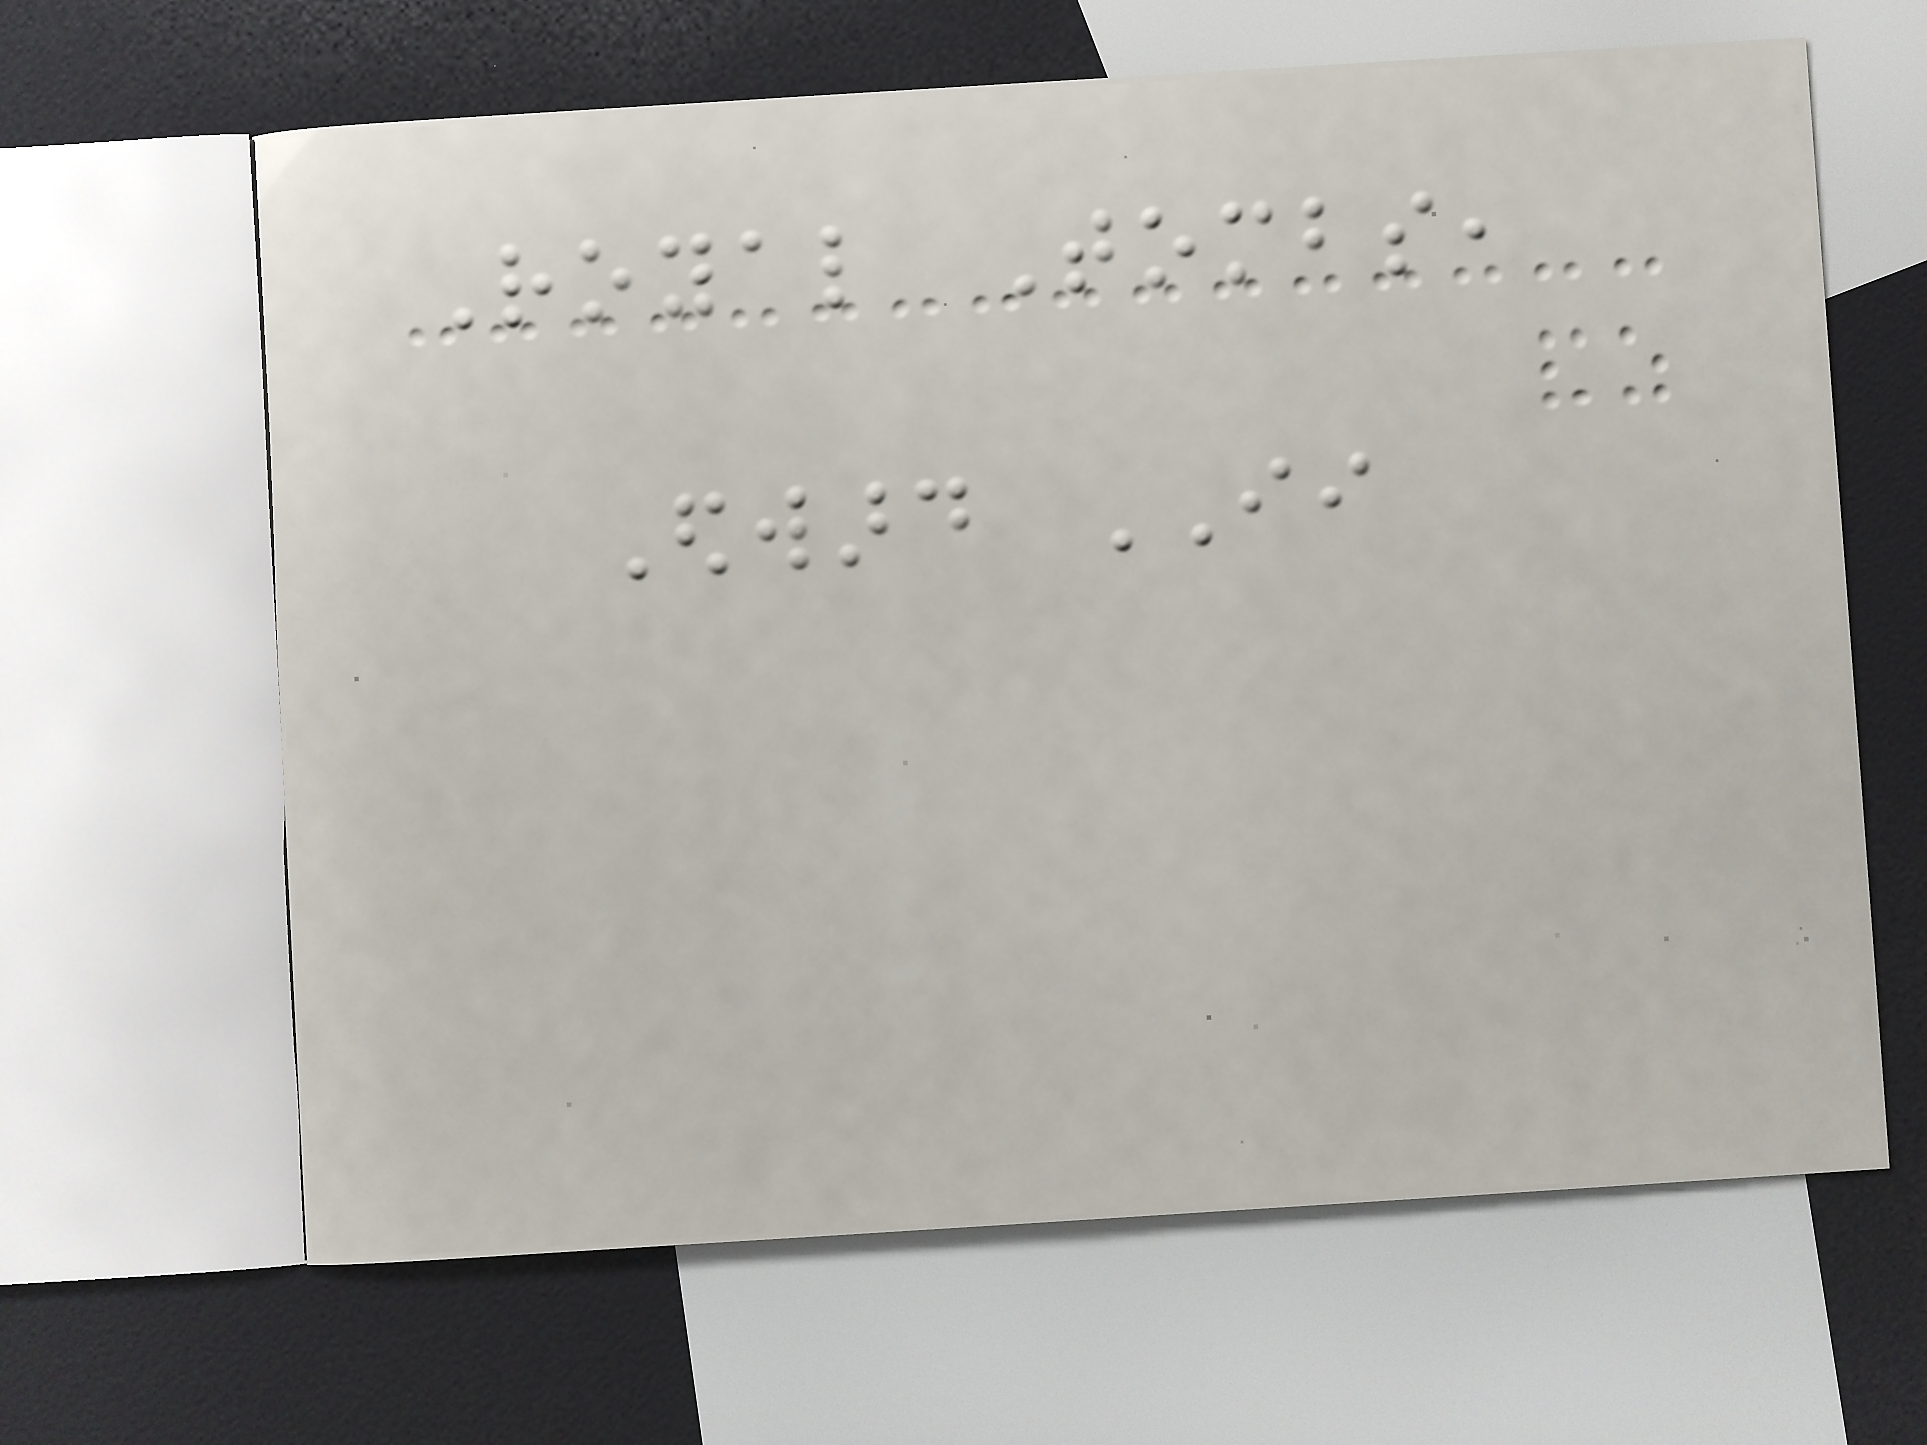Royal Tombs,
Edward II
